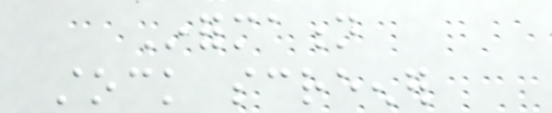Information
stock screener
